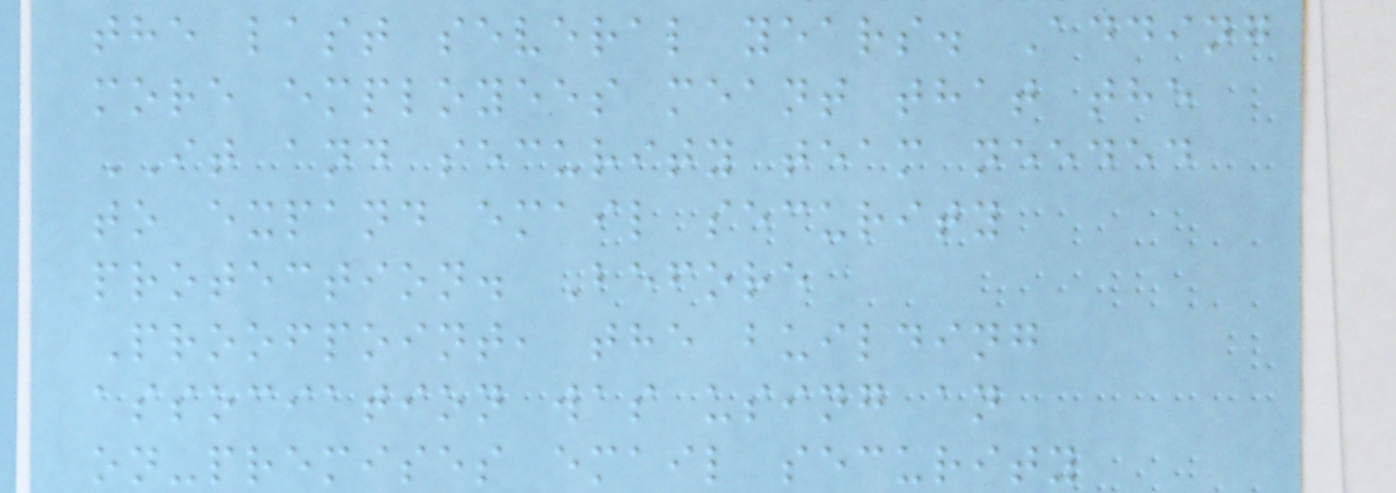the last several years. Adding
more employees meant that the
IT and security team needed
to expand email security
protection. Before
Proofpoint, the building
association was using an
on-premises email security
